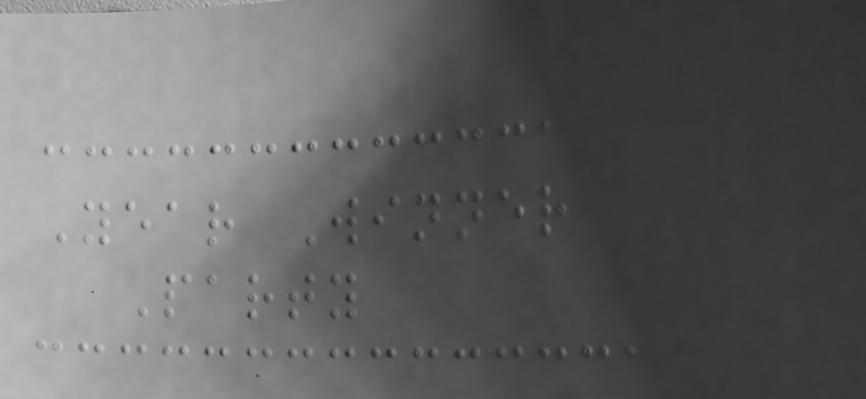Year Winner
Party
